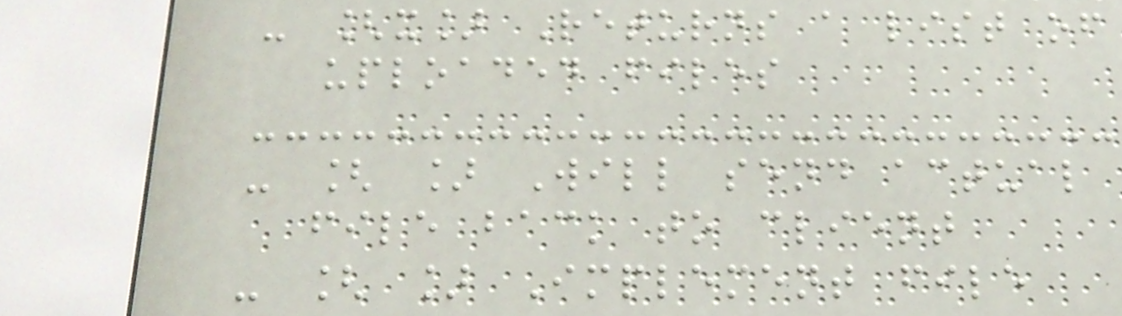- [x] Returns a list of
uploaded files
- [ ] Will send actual
file back to client
- [ ] Implement file
